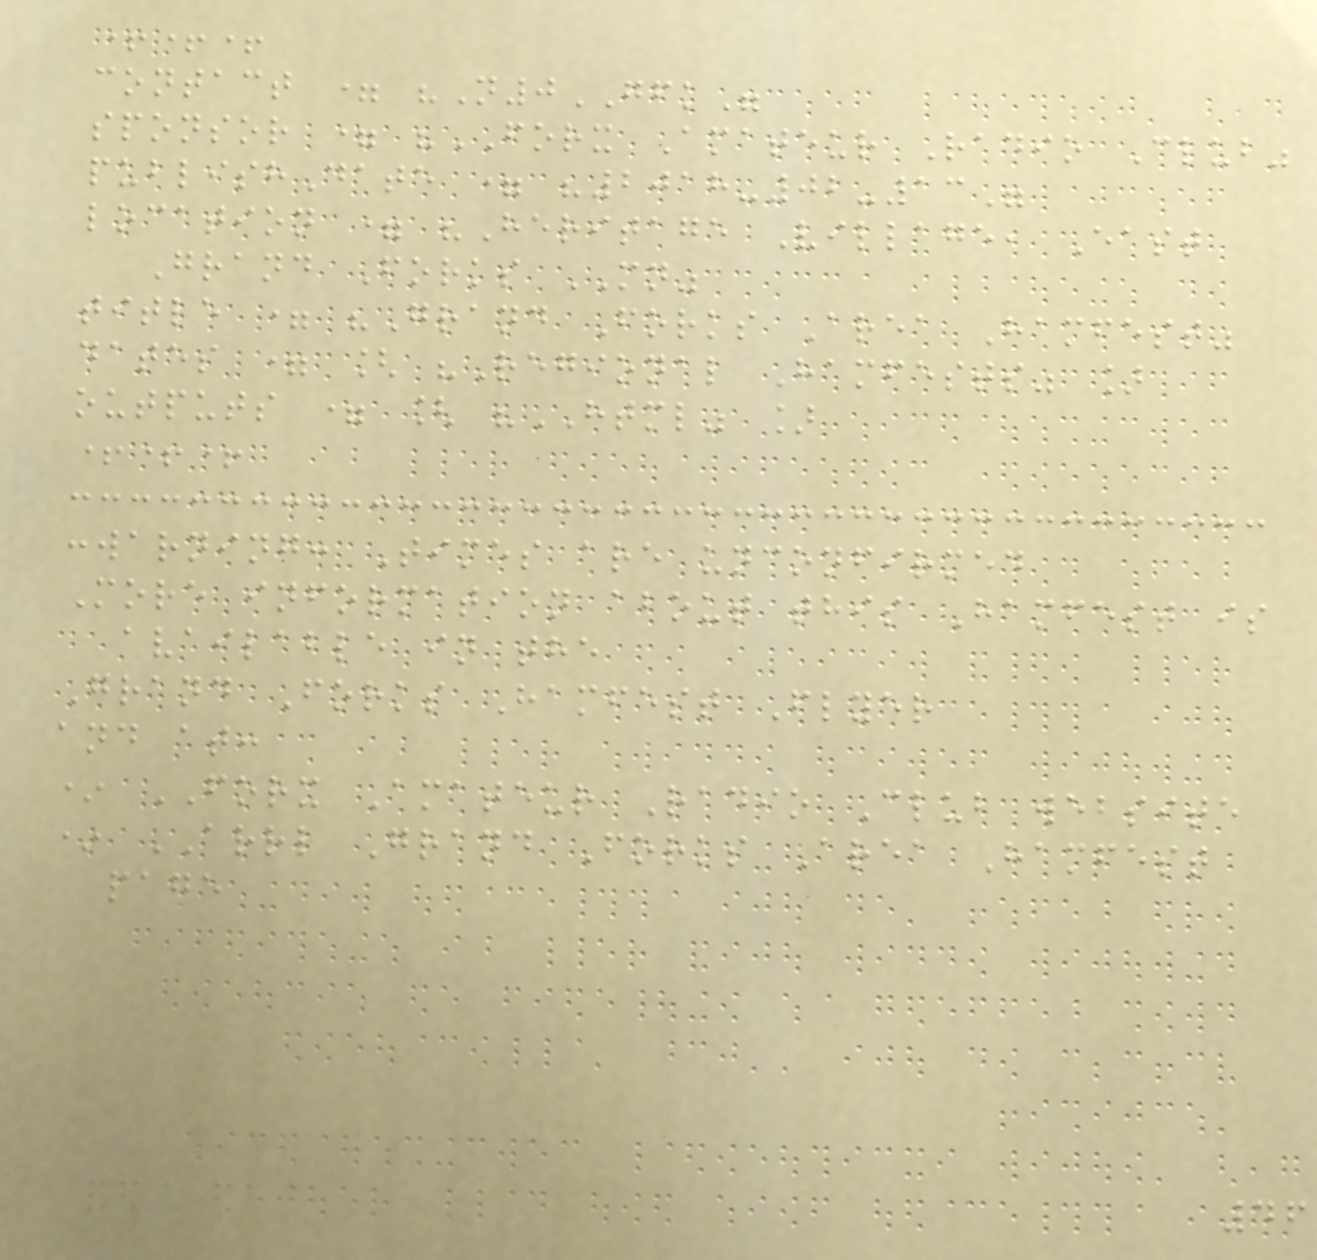+++
contact = "N0GFK"
sponsor = "FORX Amateur Radio Club"
publishDate = "2018-02-13"
location = "Heritage Village, East
Grand Forks MN"
title = "Grand Forks Area Hamfest"
dates = [ "Regional Hamfests" ]
outputs = [ "HTML" ]
+++
:warning: Times are unconfirmed
More information about this Hamfest is
available in the
Grand Forks Hamfest Flyer
and at:
* FORX Amateur Radio Club website
* ARRL Grand Forks Area Hamfest
page
46
